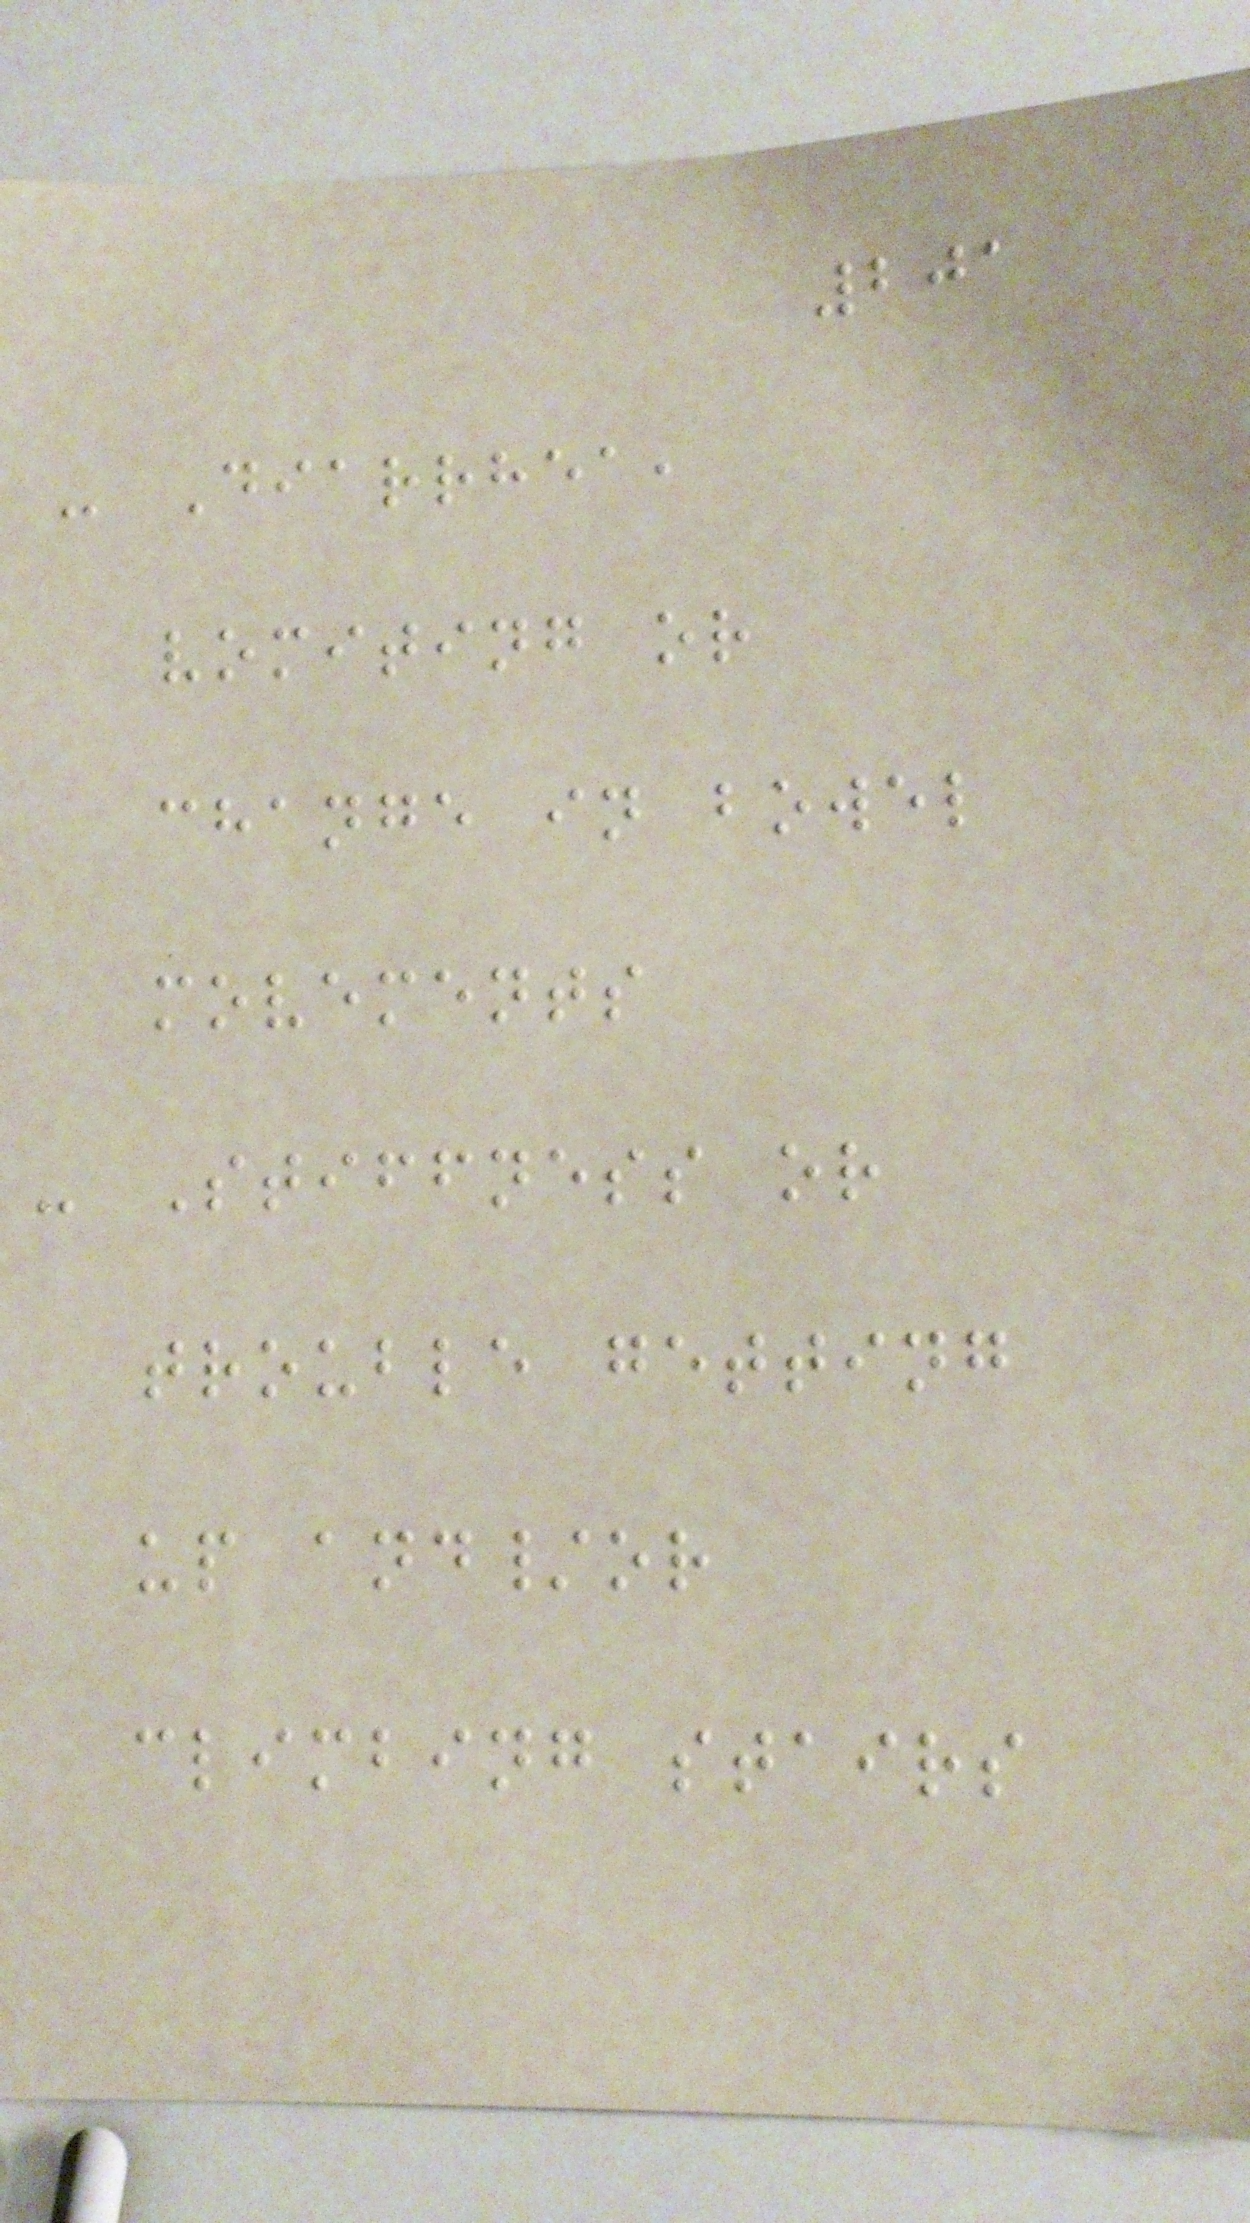201
- Diarrhea,
vomiting or
change in bowel
movements
- Stiffness or
trouble getting
up and/or
climbing stairs
